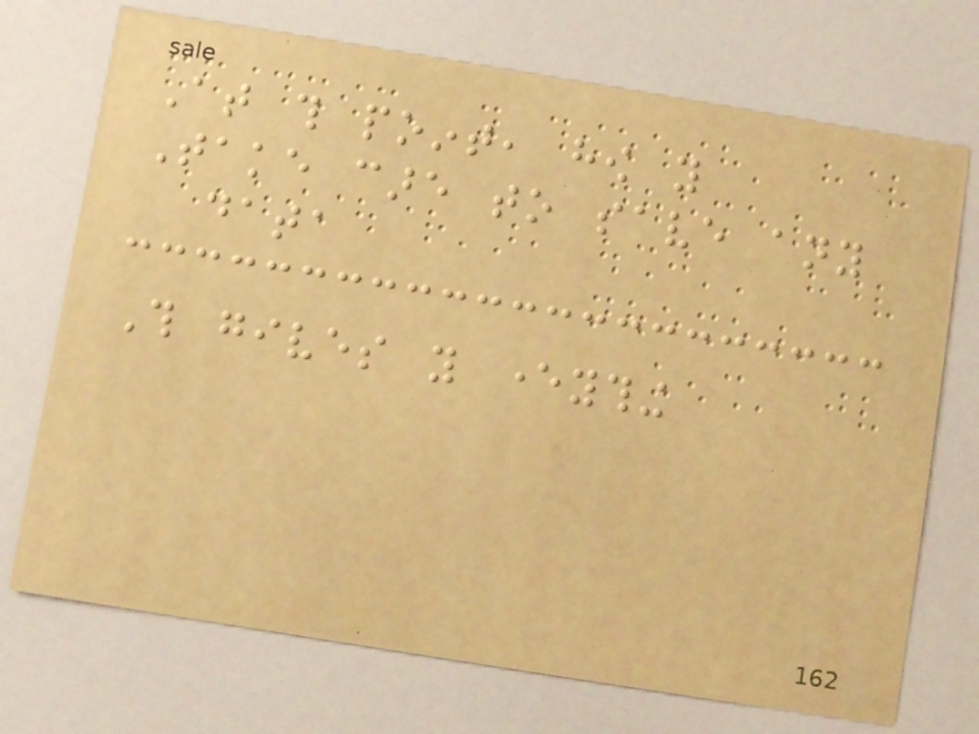At this point, how you
Take care to save any
data
This gives you everything
